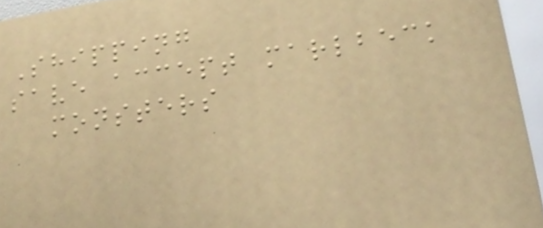Shipping
save accept marlbeck
monsters
